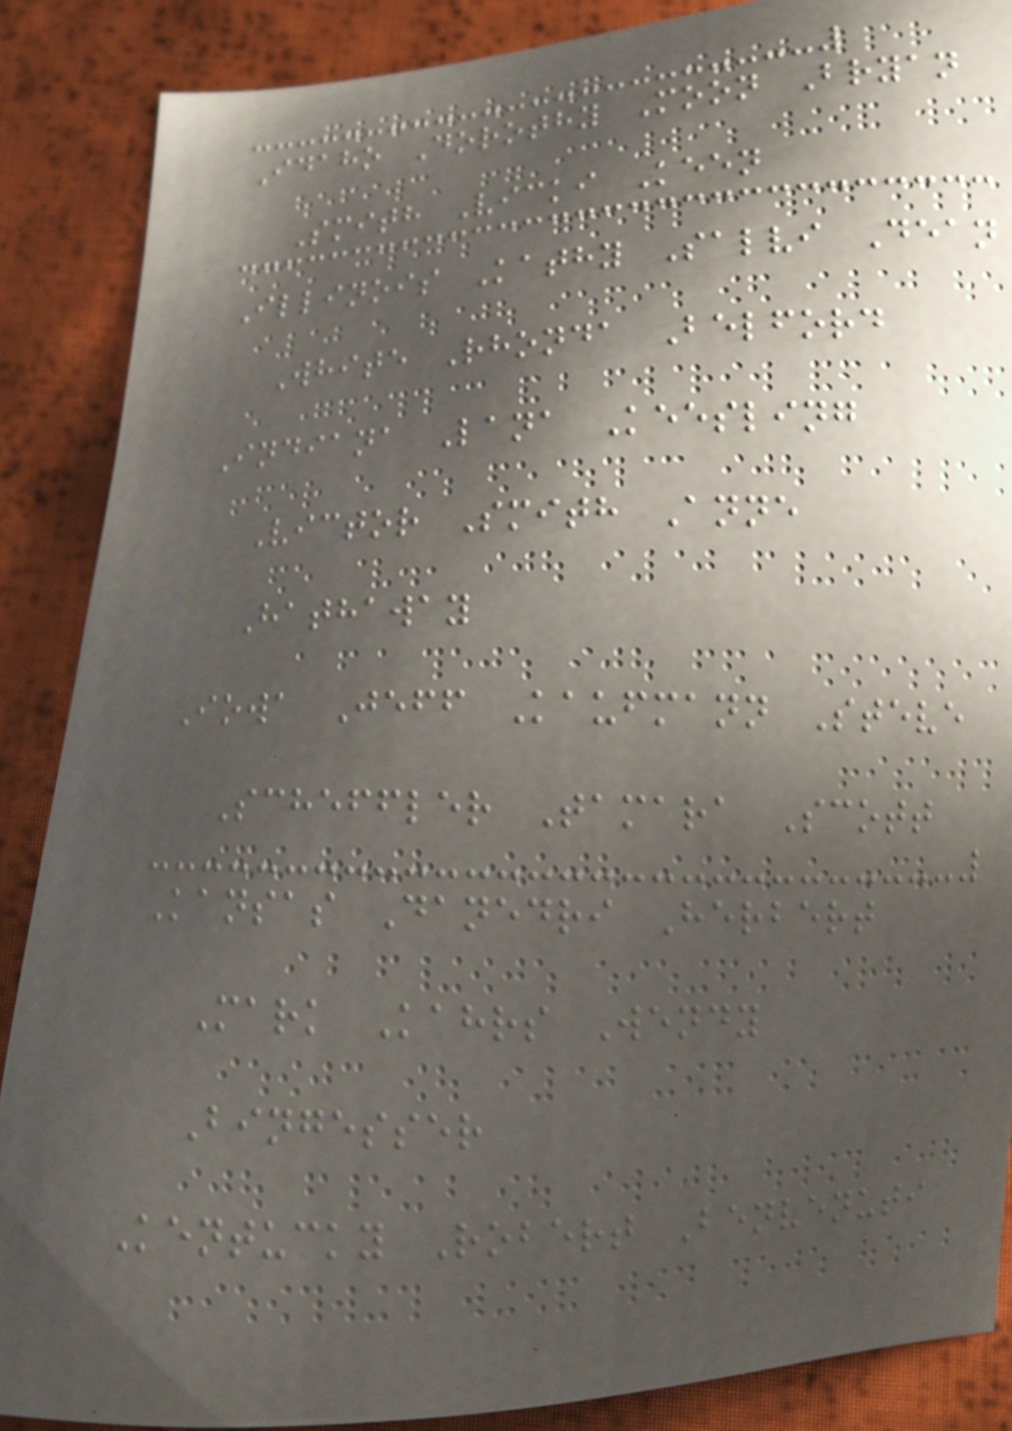Idaho Dorothy Moon Bryan
Smith Vicki Keen
Illinois Kathy Salvi Dean
White Rhonda Belford
Indiana Lana Keesling
Victor Smith Anne
Hathaway
Iowa Jeff Kaufmann Steve
Scheffler Tamara Scott
Kansas Danedri Herbert
Mark Kahrs Wendy
Bingesser
Kentucky Robert Benvenuti
